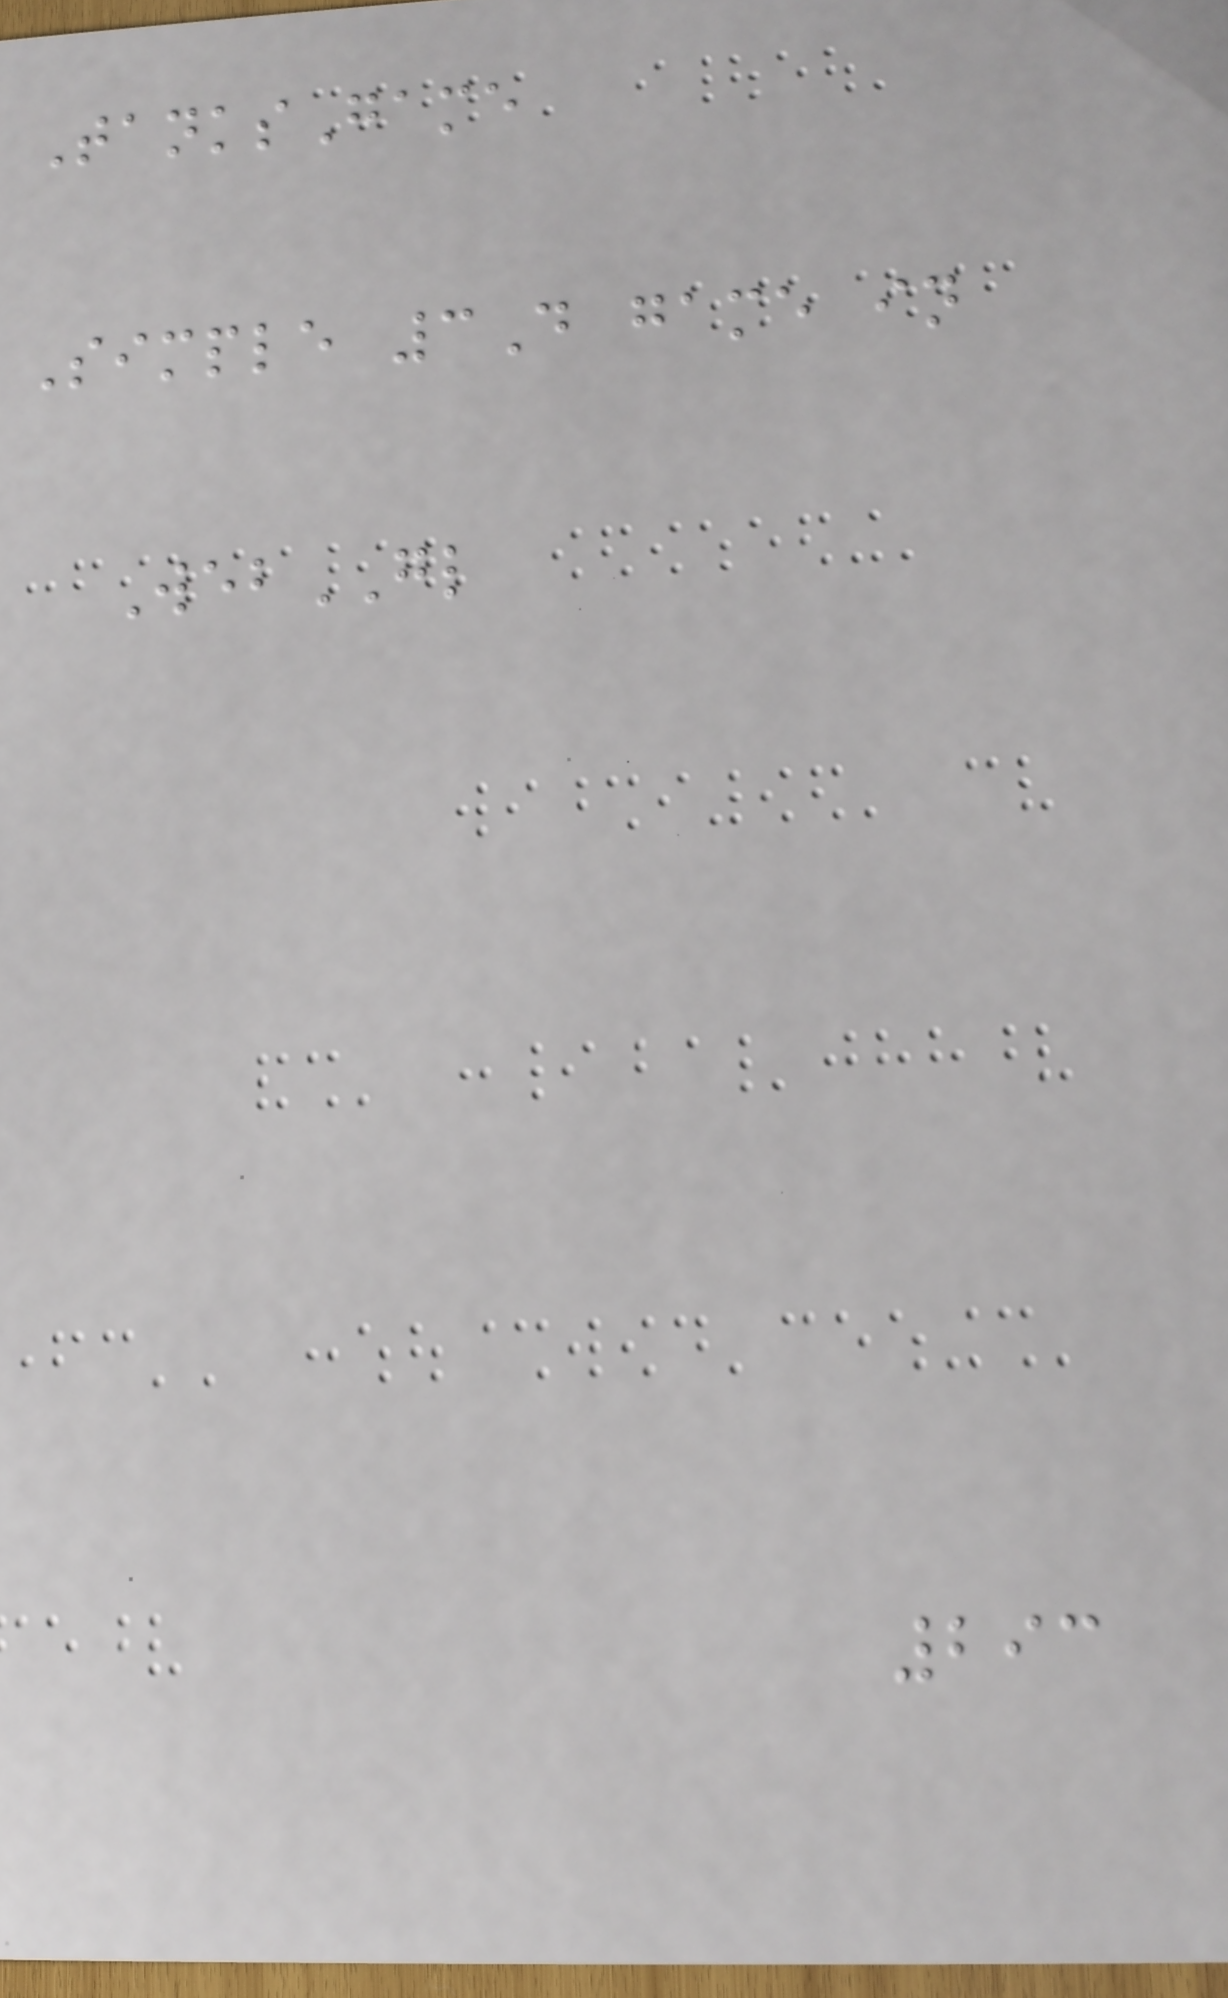TanksGame
Simple 3D game in
WebGL
293
